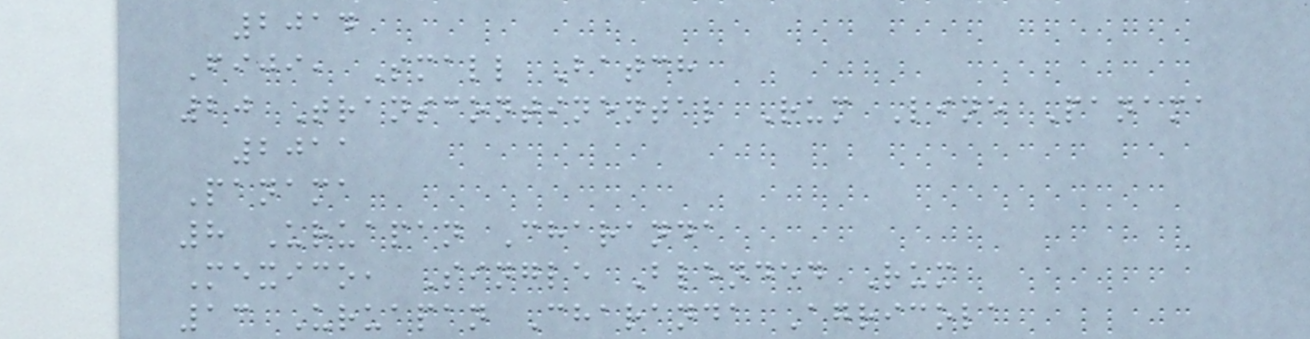2014
Fiji, Small Batch
20 Transcontinental Rum Line Panama
2011
Panama
8 Uruapan Charanda
Mexico, Single Blended Rum
13 Uruapan Charanda Agricola
